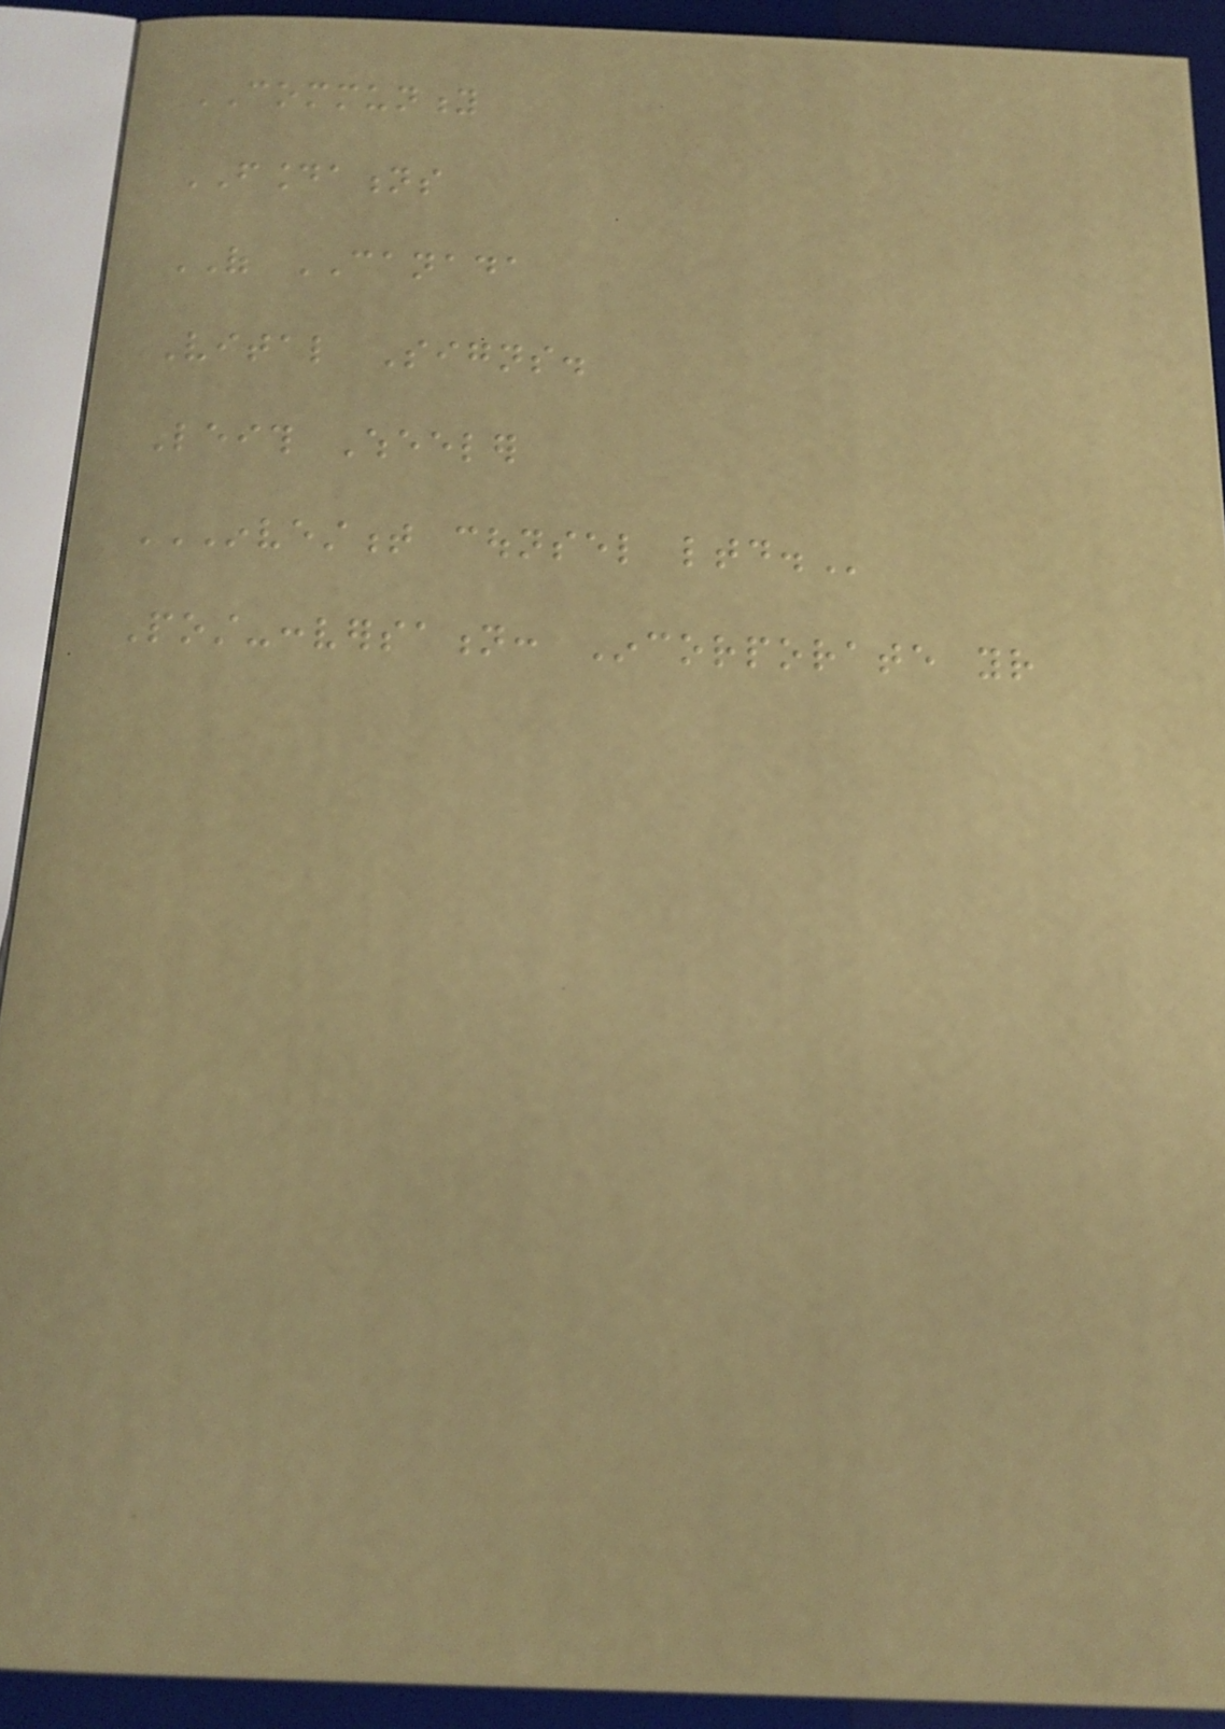COMMUNITY
FOUNDATIONS
OF CANADA
Vital Signs.
Leith Wheeler
INVESTMENT COUNSEL LTD.
Post-conversation: Incorporate your
